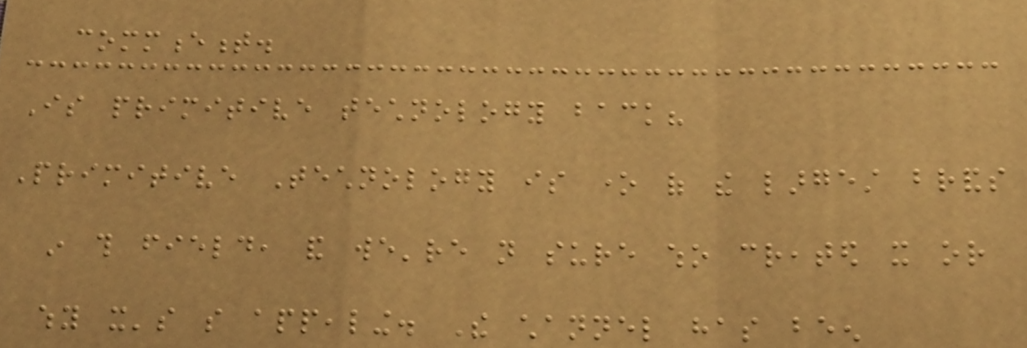commencement.
Is primitive technology back?
Primitive Technology is one of the largest brands
in this field, and we're not sure who created it or
why it's so appealing. The channel has been
